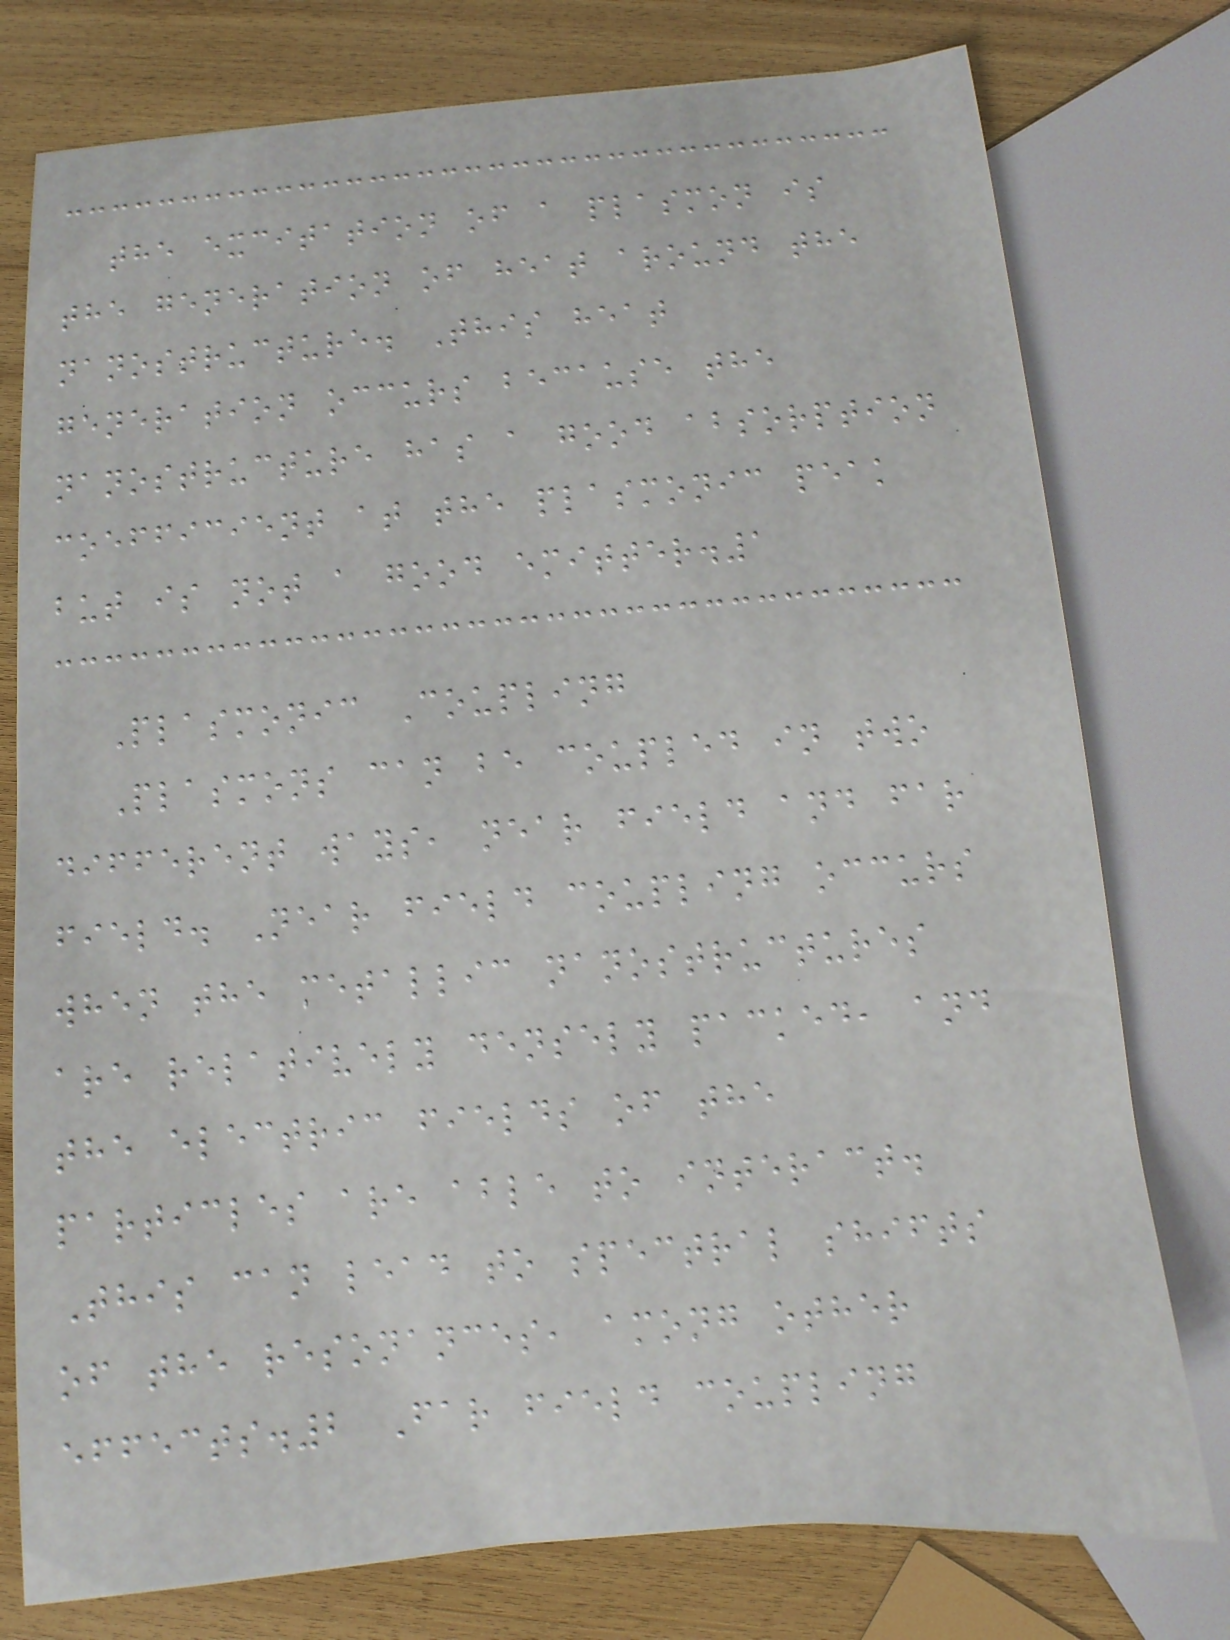the excitation of a plasmon is
the generation of heat around the
nanostructure. This heat
generation occurs because the
nanostructure has a good absorption
coefficient at the plasmonic peak
but is not a good emitter.1
Plasmonic Coupling
Plasmons can be coupled in two
different ways, near field and far
field. Near field coupling occurs
when the metallic nanostructures
are relatively densely packed, and
the electric fields of the
particles are able to interact.
This can lead to spectral shifts
of the resonances, among other
effects.2 Far field coupling
